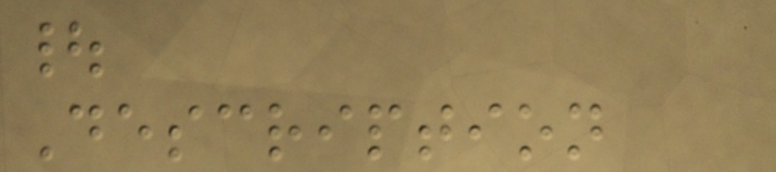|
Description
